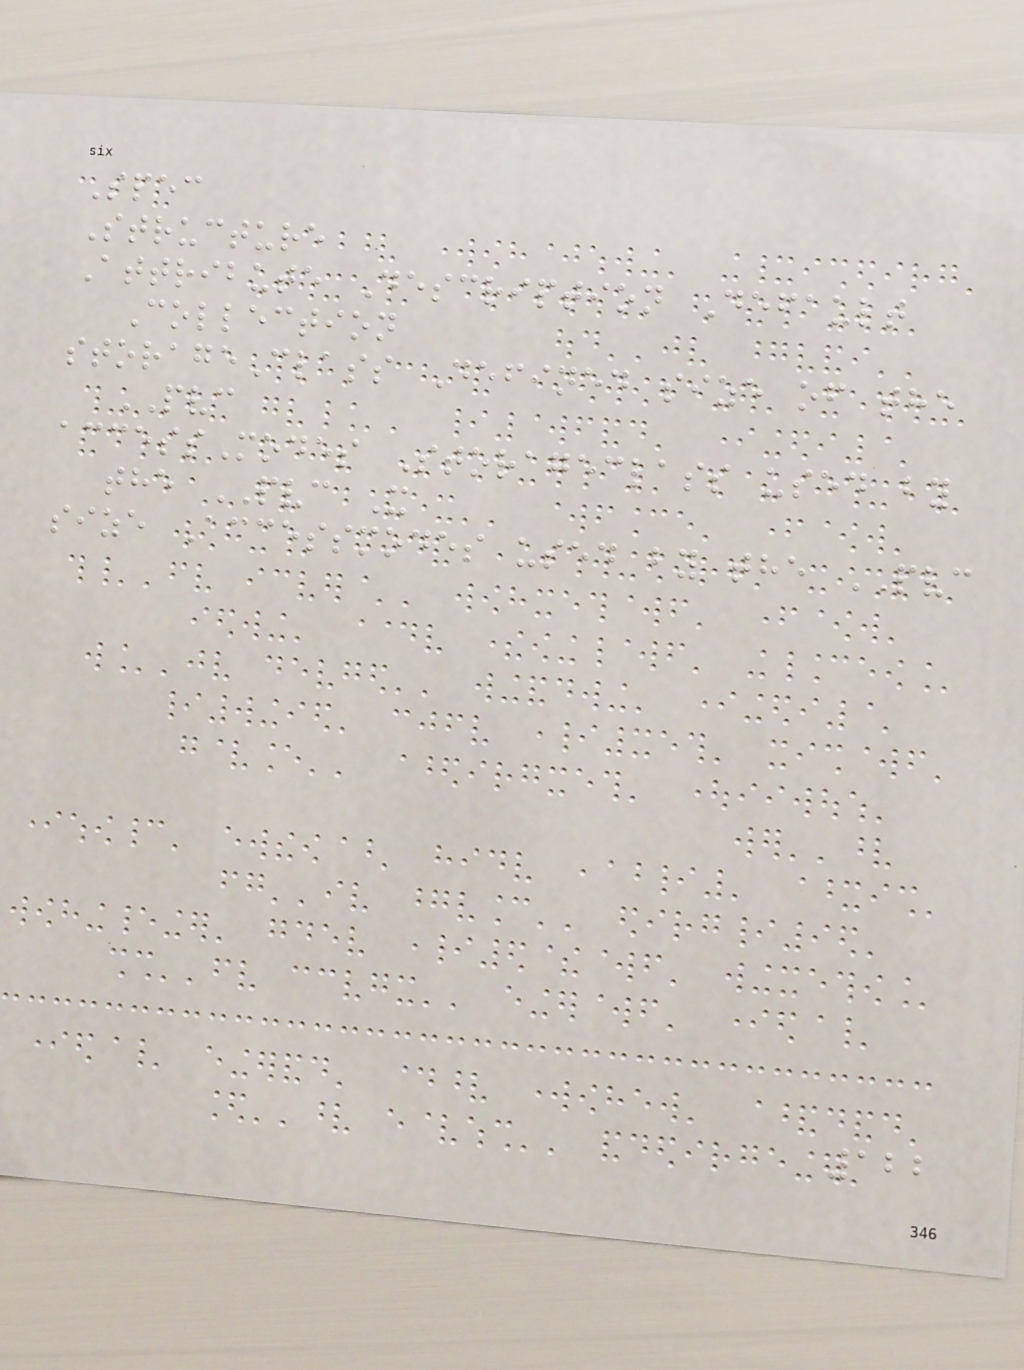Spec
Structure
Attribute Description Default
Collection
storageClass Defined size of the
PVC
accessModes Storageclass used by
the PVC X
size Accessmodes used by the PVC
122
